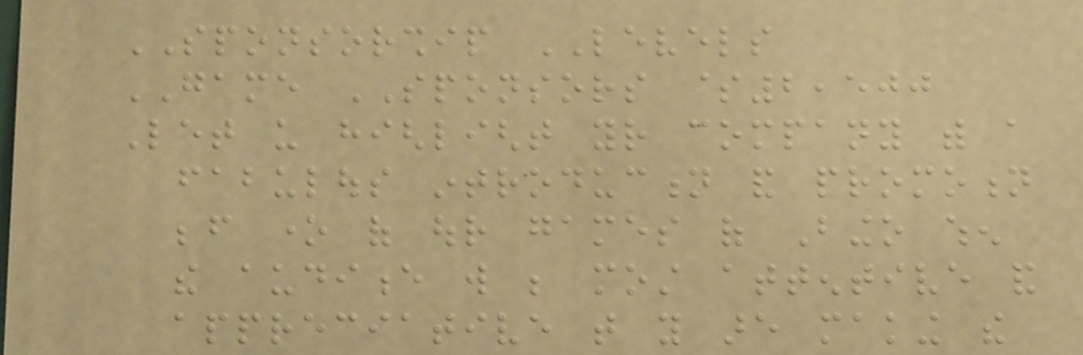SPONSORSHIP LEVELS
GAME SPONSORS $2,500
Let us highlight your company with a
fabulous introduction and promotion
before one of our games of Bingo when
the audience will be most attentive and
appreciative that you are making the
